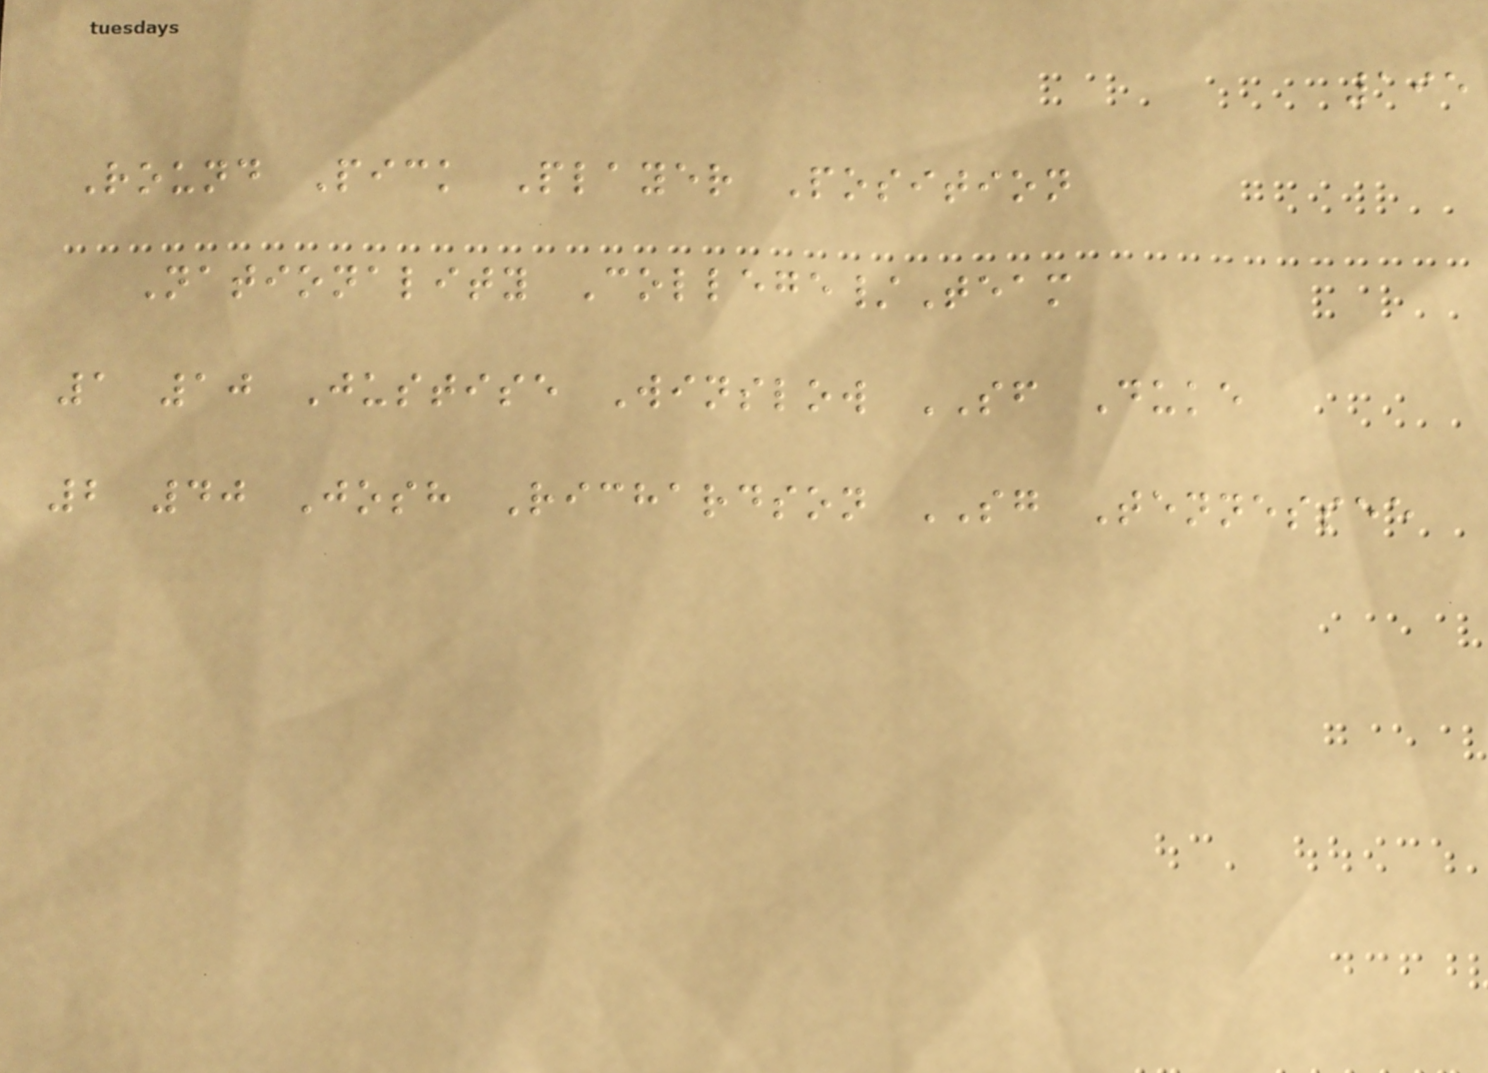195
Round Pick Player Position
Nationality College/Team
1 10 Justise Winslow SF Duke
2 40 Josh Richardson SG Tennessee
